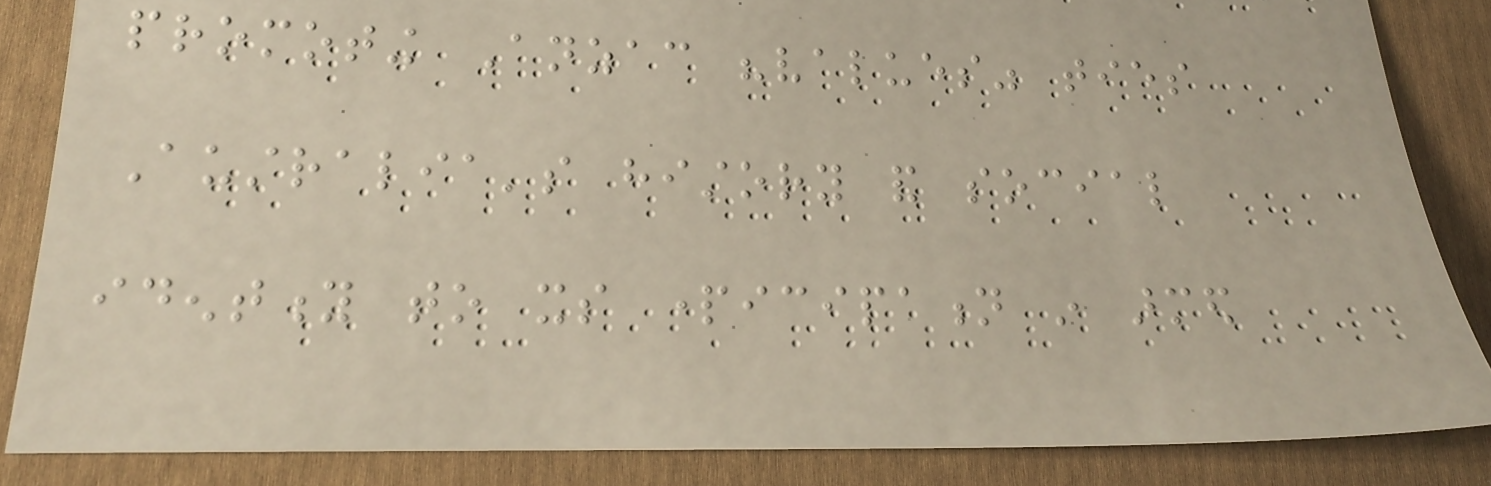promoting Anzac "values" ties
Australia's history and social
identity to its participation in armed
